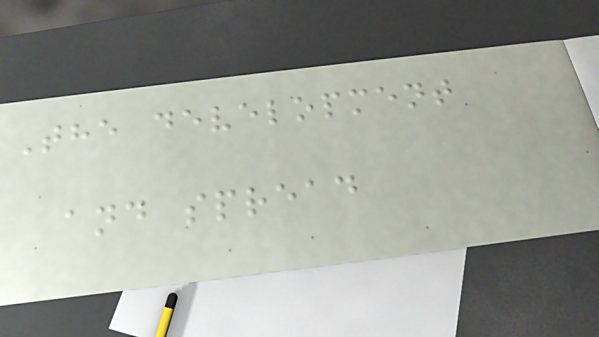The development
and spread
